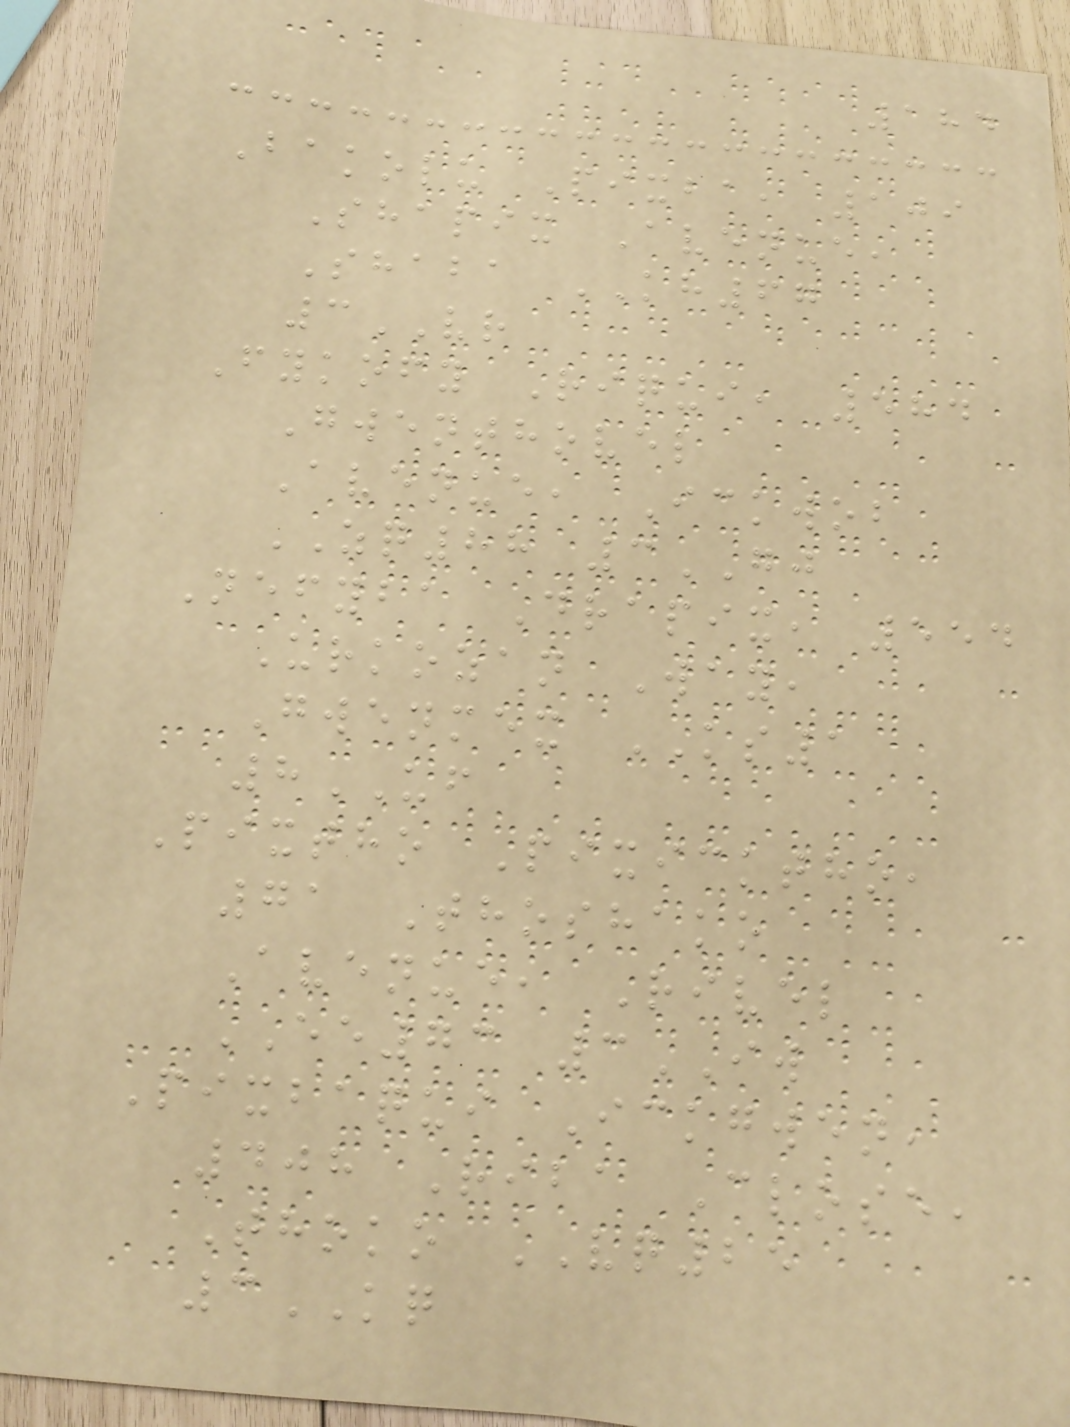184
Bakolu Pixba, 109
Shapix Avenue,
Shaba KH67
3VR
Fykofy Riqui, 584
Gwenthovel
Avenue, Ickwob
ZQ88 3GJ
Nefyba Drapix, 554
Urkozan Way,
Gwenmex KS1
8UF
Pixtho Pixicktho,
71 Thoshako
Avenue, Rivel
EE73 3IW
Pixbaqui Ickgwen,
408 Riba Close,
Thoko VQ25
3KQ
